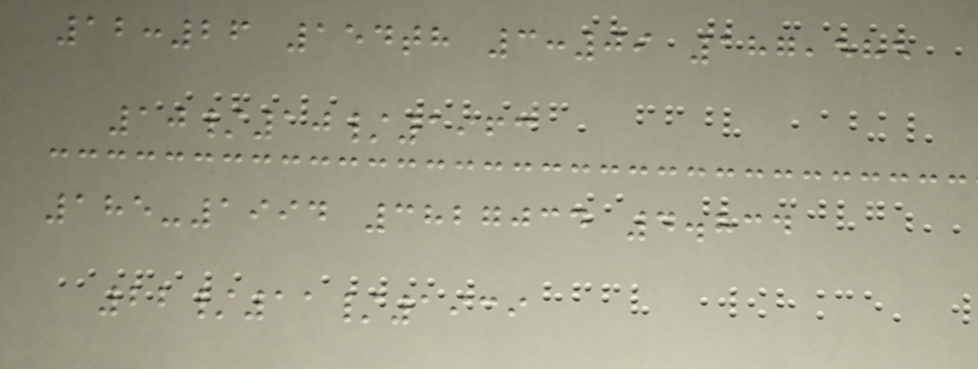12:26 154th 3:09 187,585
10/10/1963
185-1994 3827034 4.834
22/11/1939
